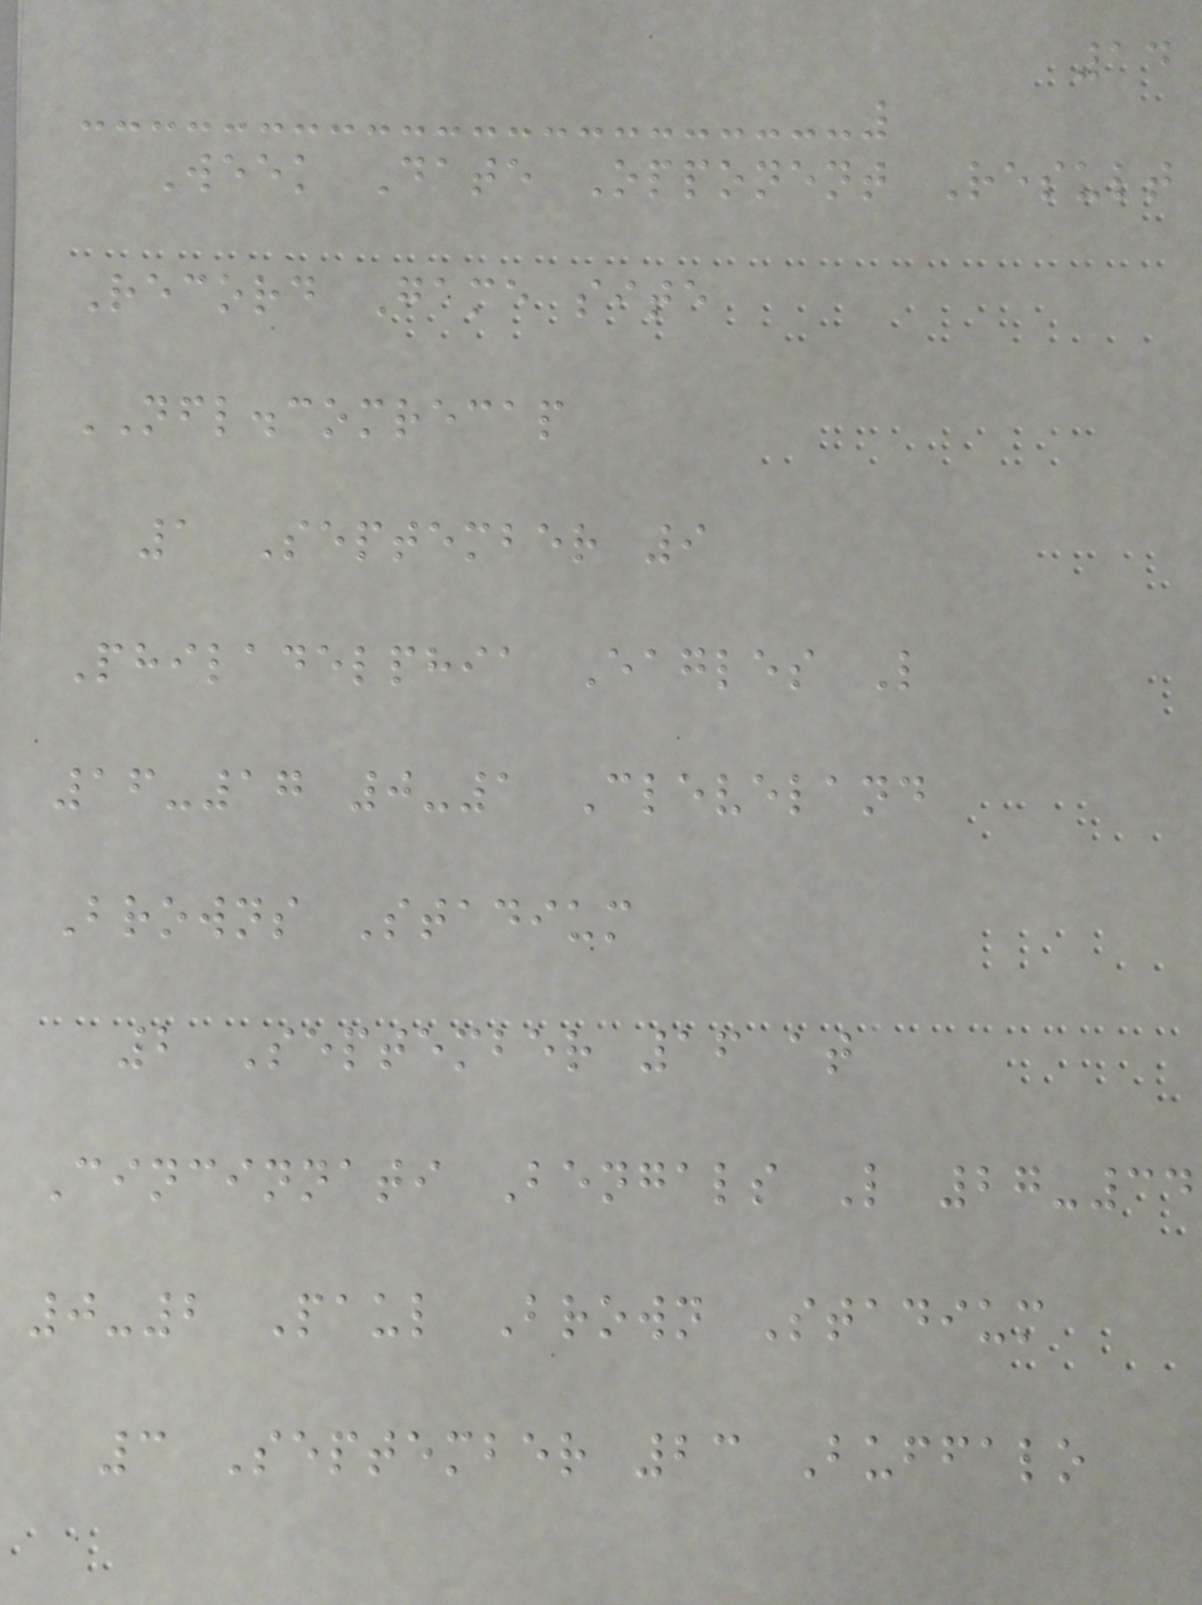14
Week Date Opponent Result
Record Game site
NFL.comrecap
1 September 9
Philadelphia Eagles L
16-17 0-1 Cleveland
Browns Stadium
2 September 16 at
Cincinnati Bengals L 27-34
0-2 Paul Brown Stadium
3 September 23 Buffalo
